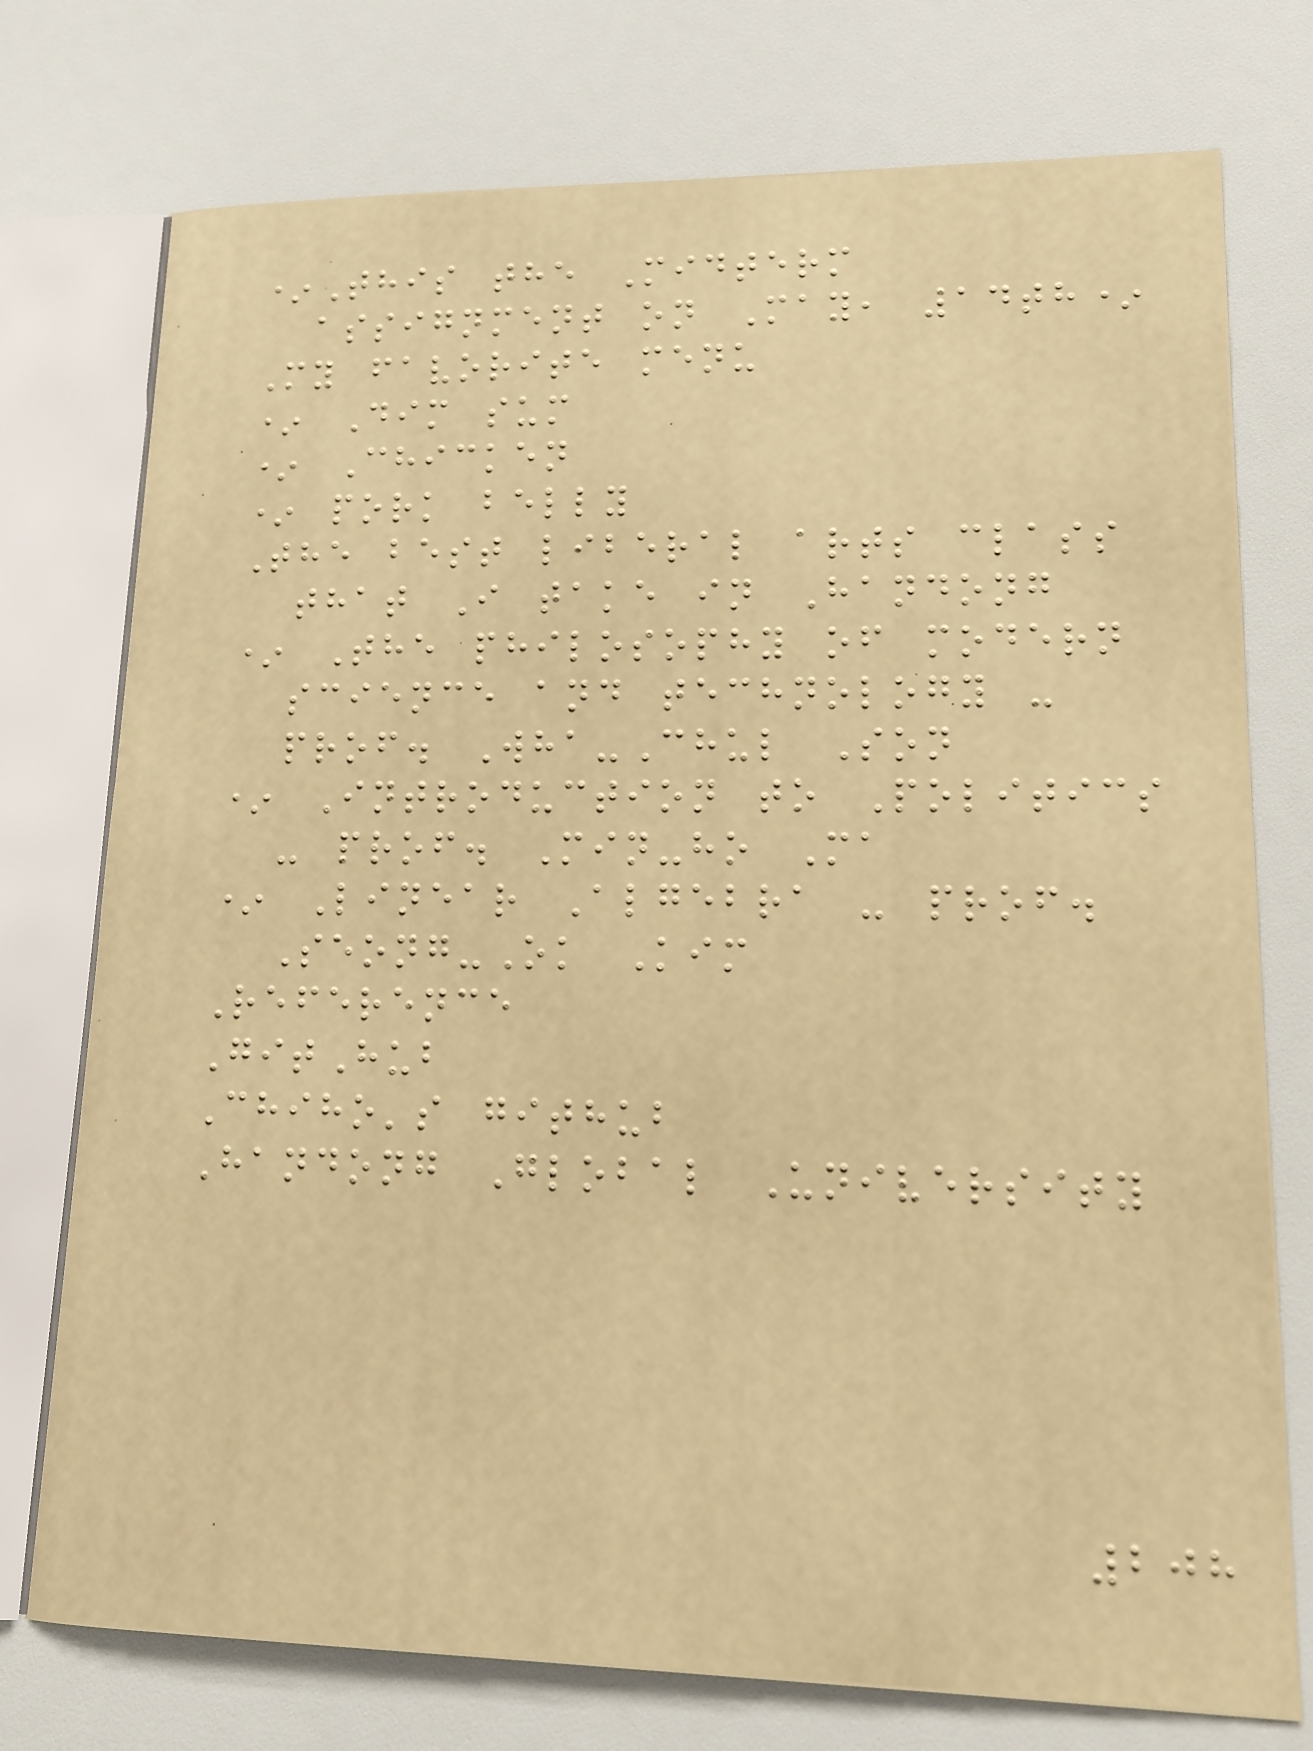*This the Midterm
assignment on May, 14th*
My favorite menu
* Dim sum
* Chicken
* pork belly
The best liberal arts class
that I take in Handong
* The philosophy of modern
science and technology -
prof. Wha-Chul Son
* Introduction to Politics
- prof. Min-ho Ma
* Linear Algebra - prof.
Seong-Ok Kim
Reference
GitHub
Chiho's github
Handong Global University
208
